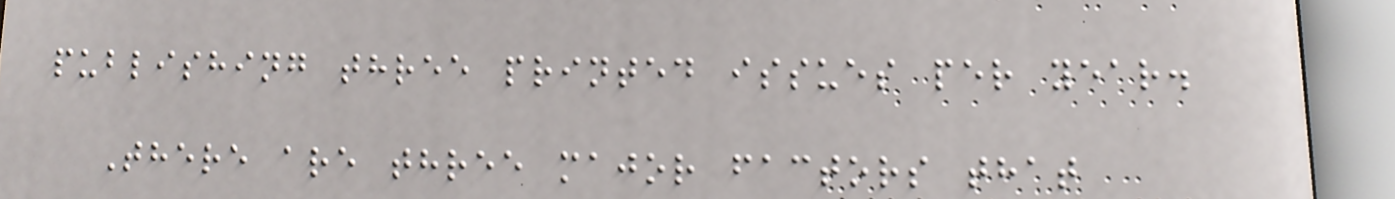publishing three printed issues per year.
There are three major factors that
